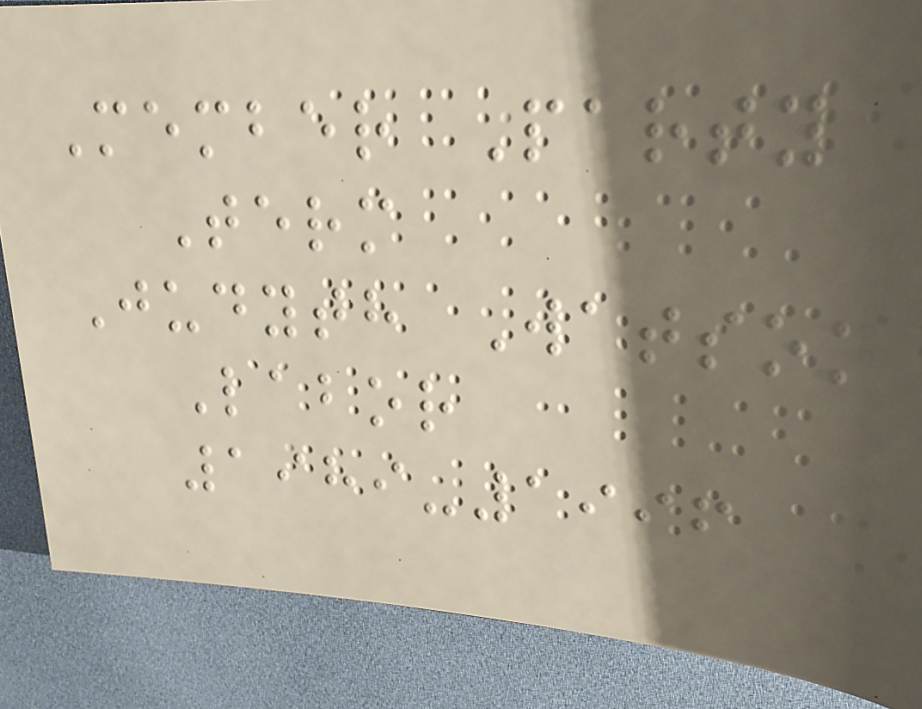Member Party
Term
Judyth Watson
Labor
1989-1996
